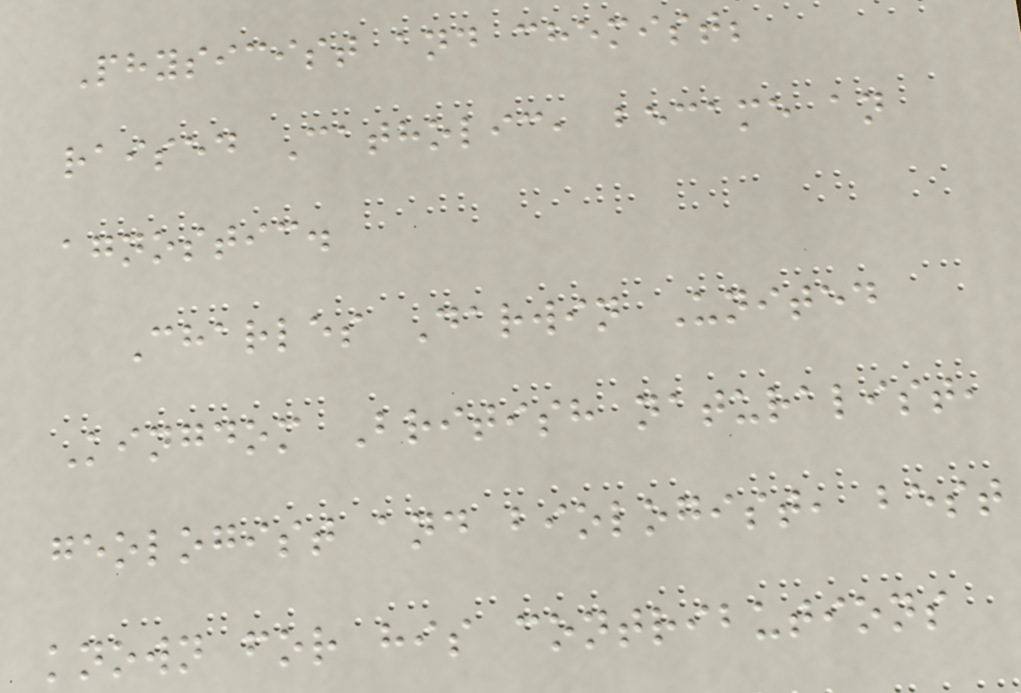Physicist and chemist;
raised Catholic, became an
agnostic.
Charles Darwin United
Kingdom British naturalist,
geologist and biologist, best
known for his contributions
